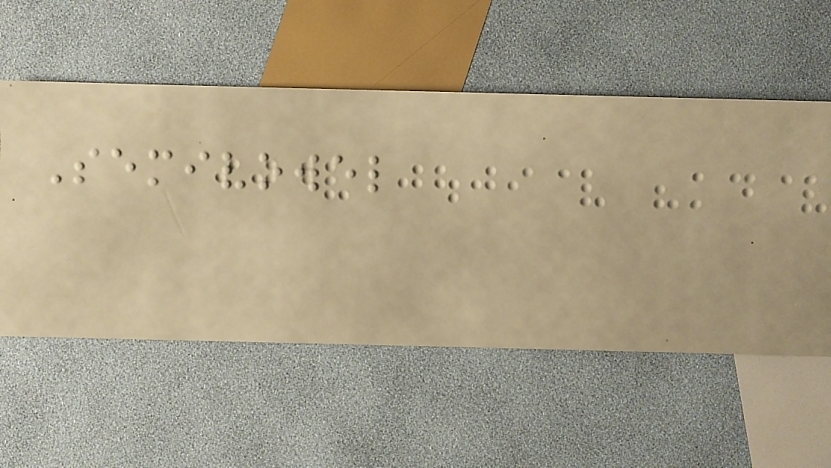Semivowel
